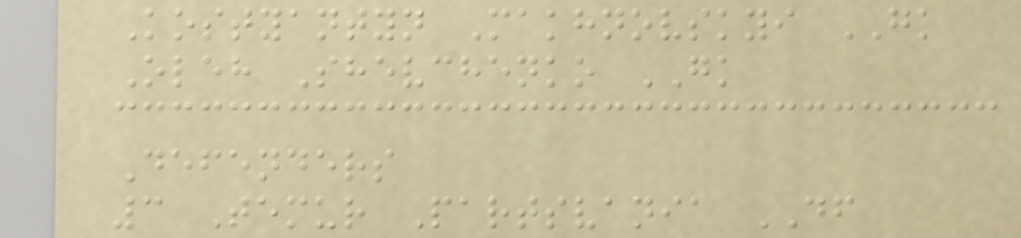Kostyantyn Makhnovskyi GK
Oleh Shevchenko GK
Defenders
3 Temur Partsvania DF
